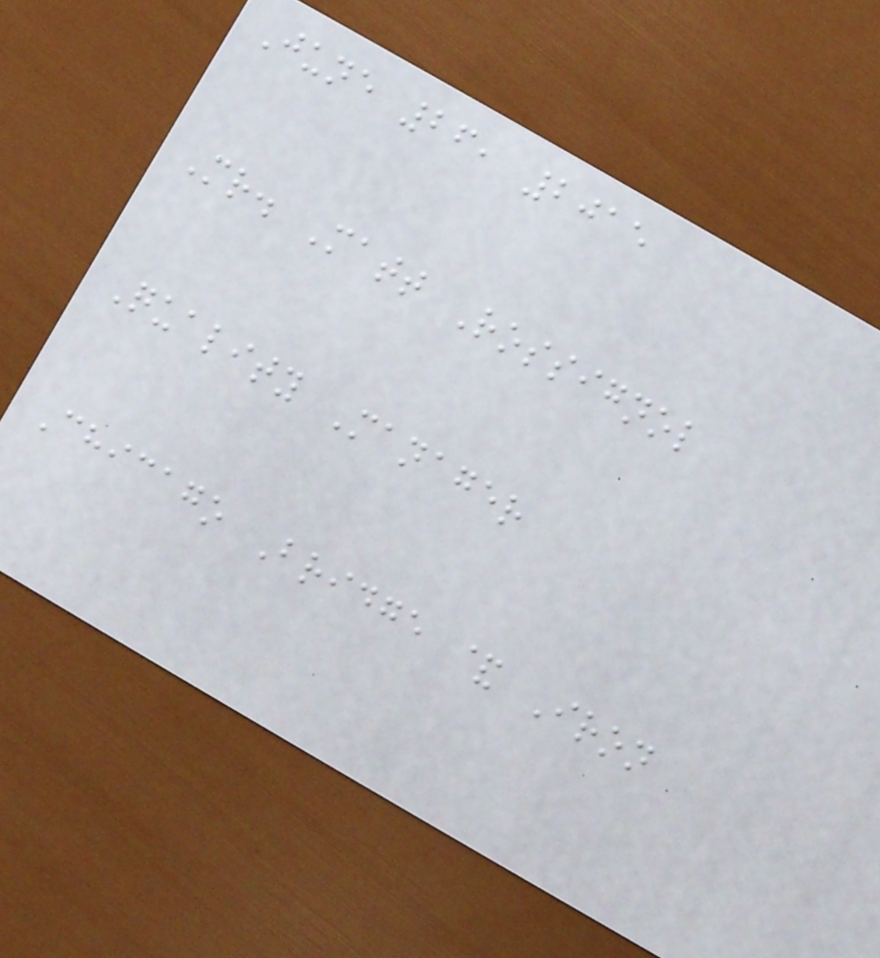June 26, 2015
Mr. Matt Rossignol
Quality Manager
Chicago Bridge & Iron
